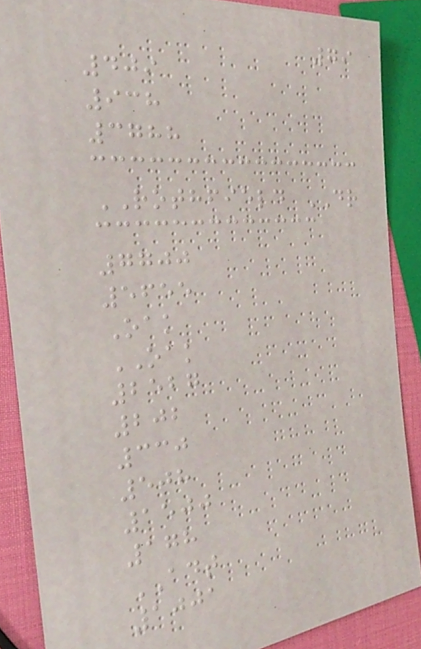79
409
938
3788
ROTHFIELD DR
7700
5655
Oak
OAK
2527
202
330
508
1500
178
ADT
1001
